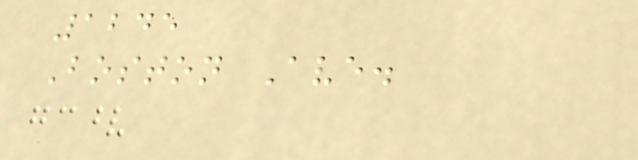1245
Boston Ave.
